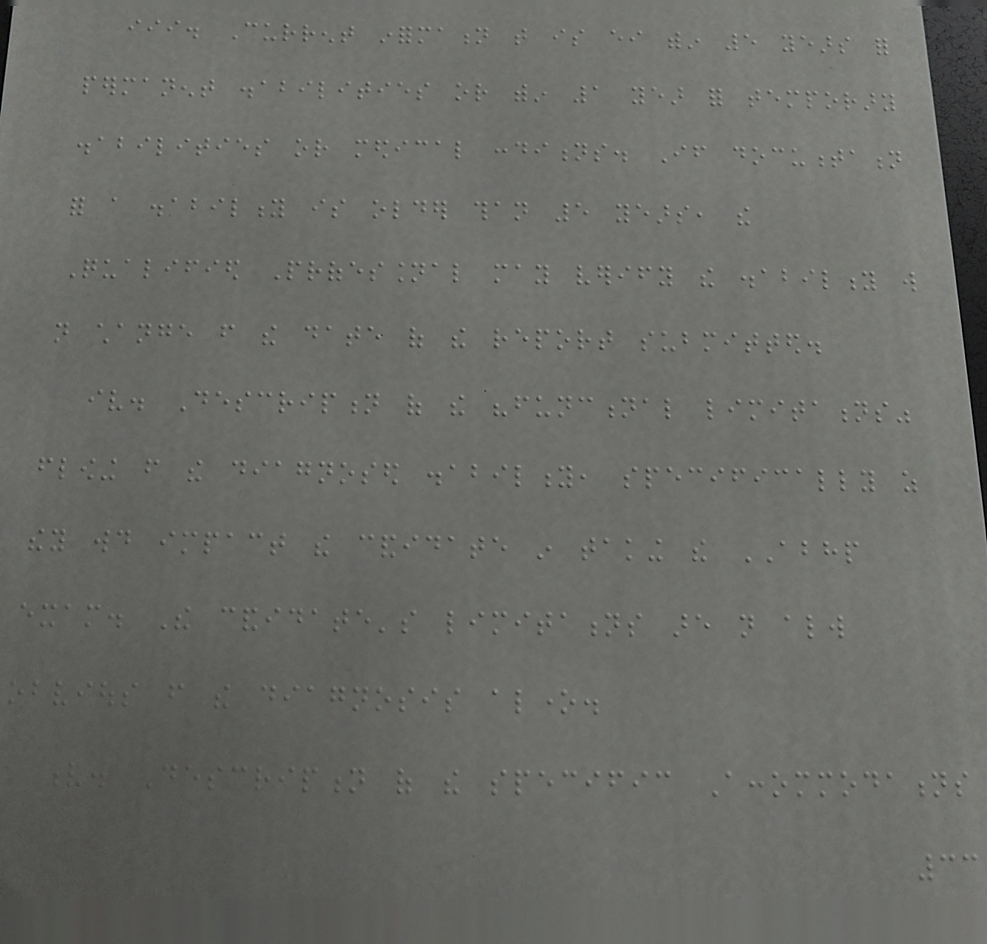iii. Current information that is either within 5 years for
permanent disabilities or within 1 year for temporary
disabilities or medical conditions. If documentation
for a disability is older than 5 years, the
Qualified Professional may verify the disability will
not change from the date of the report submitted.
iv. Description of the "functional limitations"
flowing from the diagnosed disability, specifically as
they would impact the candidate in taking the ABHP
exam. The candidate's limitations are not always
obvious from the diagnosis alone.
v. Description of the specific Accommodations
33
